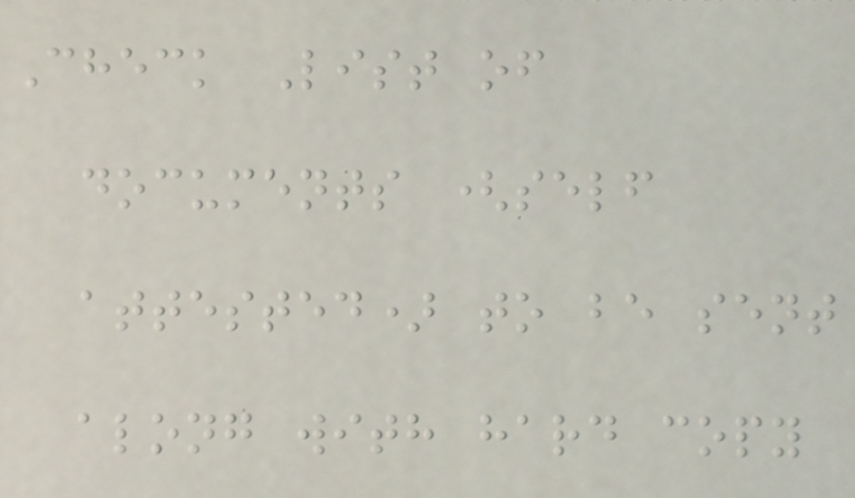Check List of
documents (self
attested) to be sent
along with hard copy
